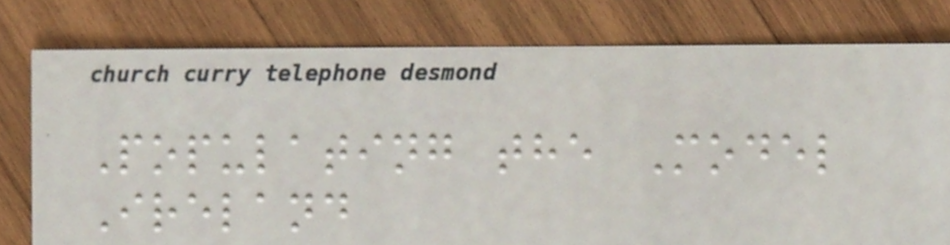Populating the Model
Ireland
